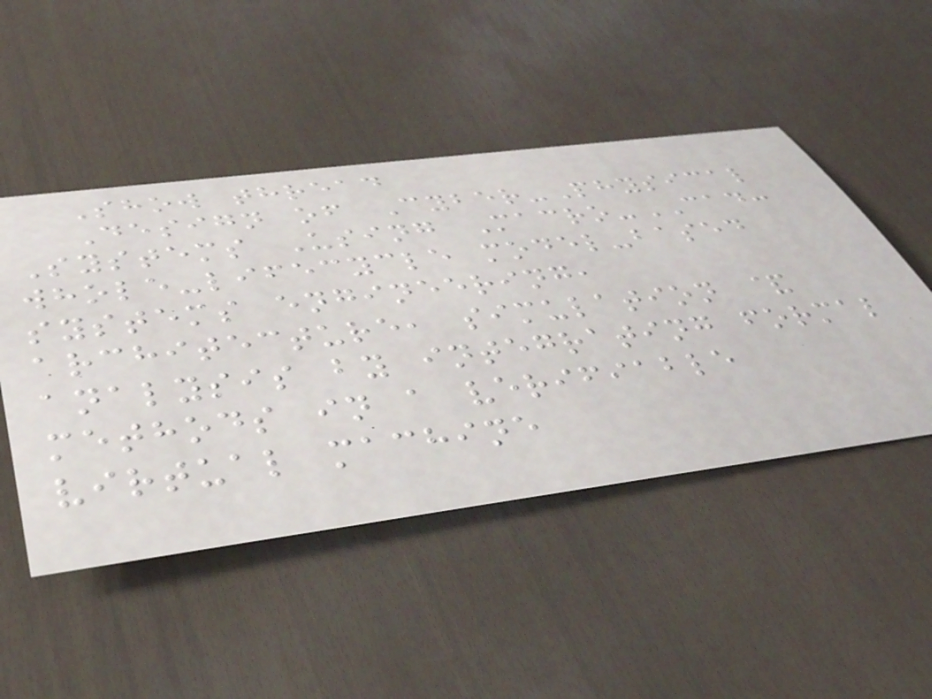Show thread
Design of Cyber-Physical
Systems Using Macro-CAD:
whole-lifecycle model-based
systems engineering,
architecture, simulation &
analysis by integrating formal
methods in a verifiable
virtual machine
